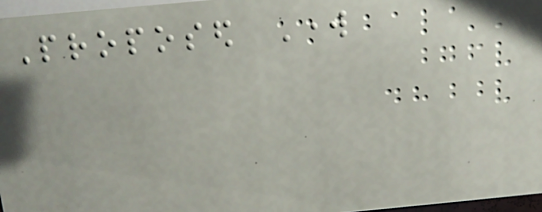Proposed Work
